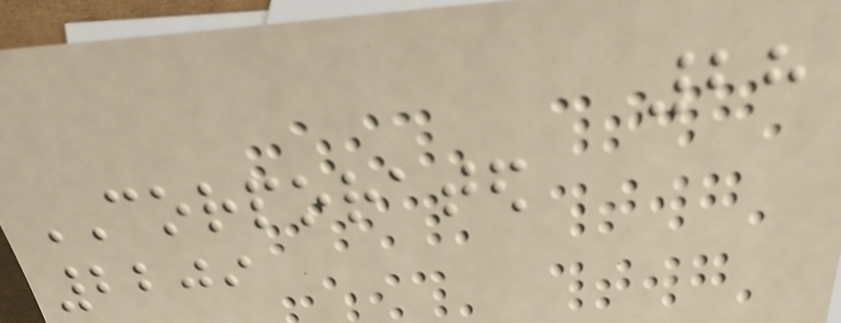28
CORPORATED
2209
